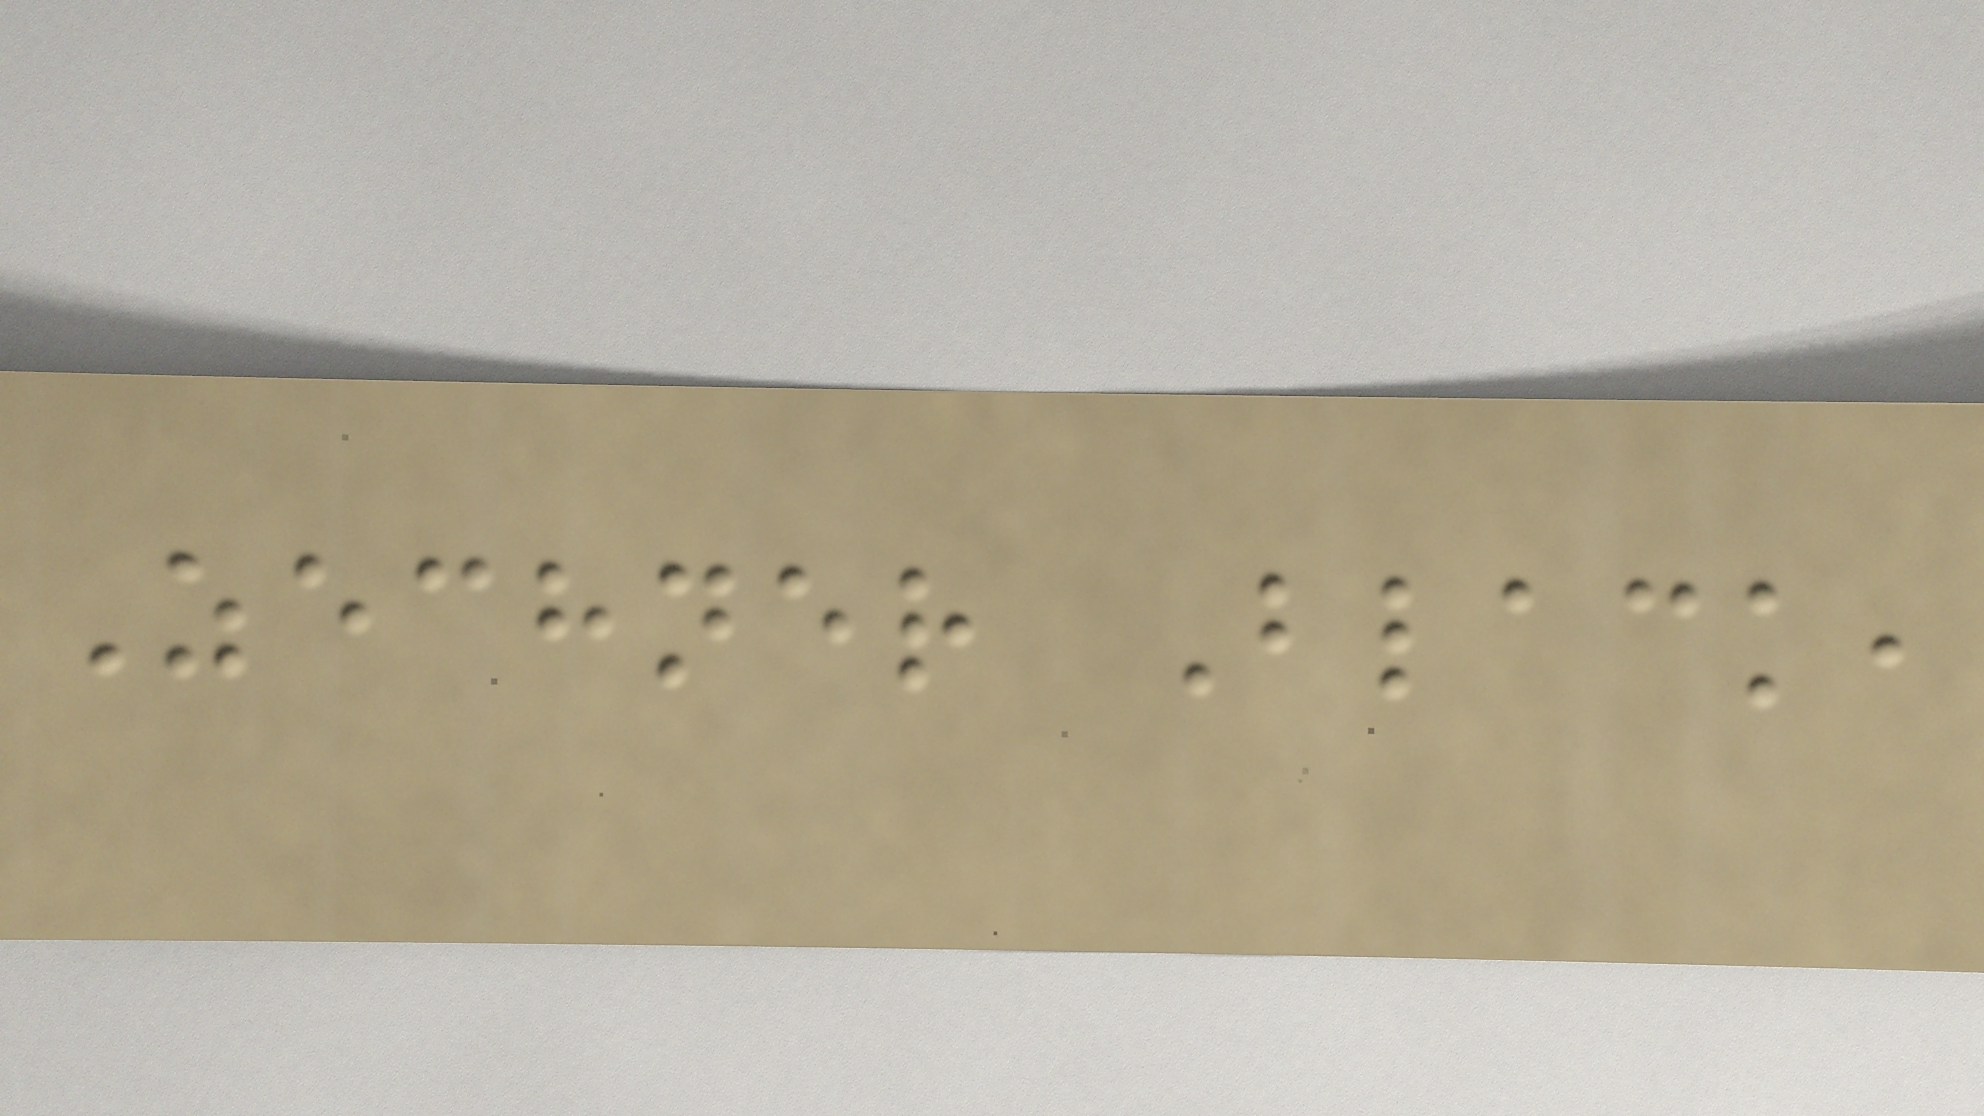Zechner Black,
